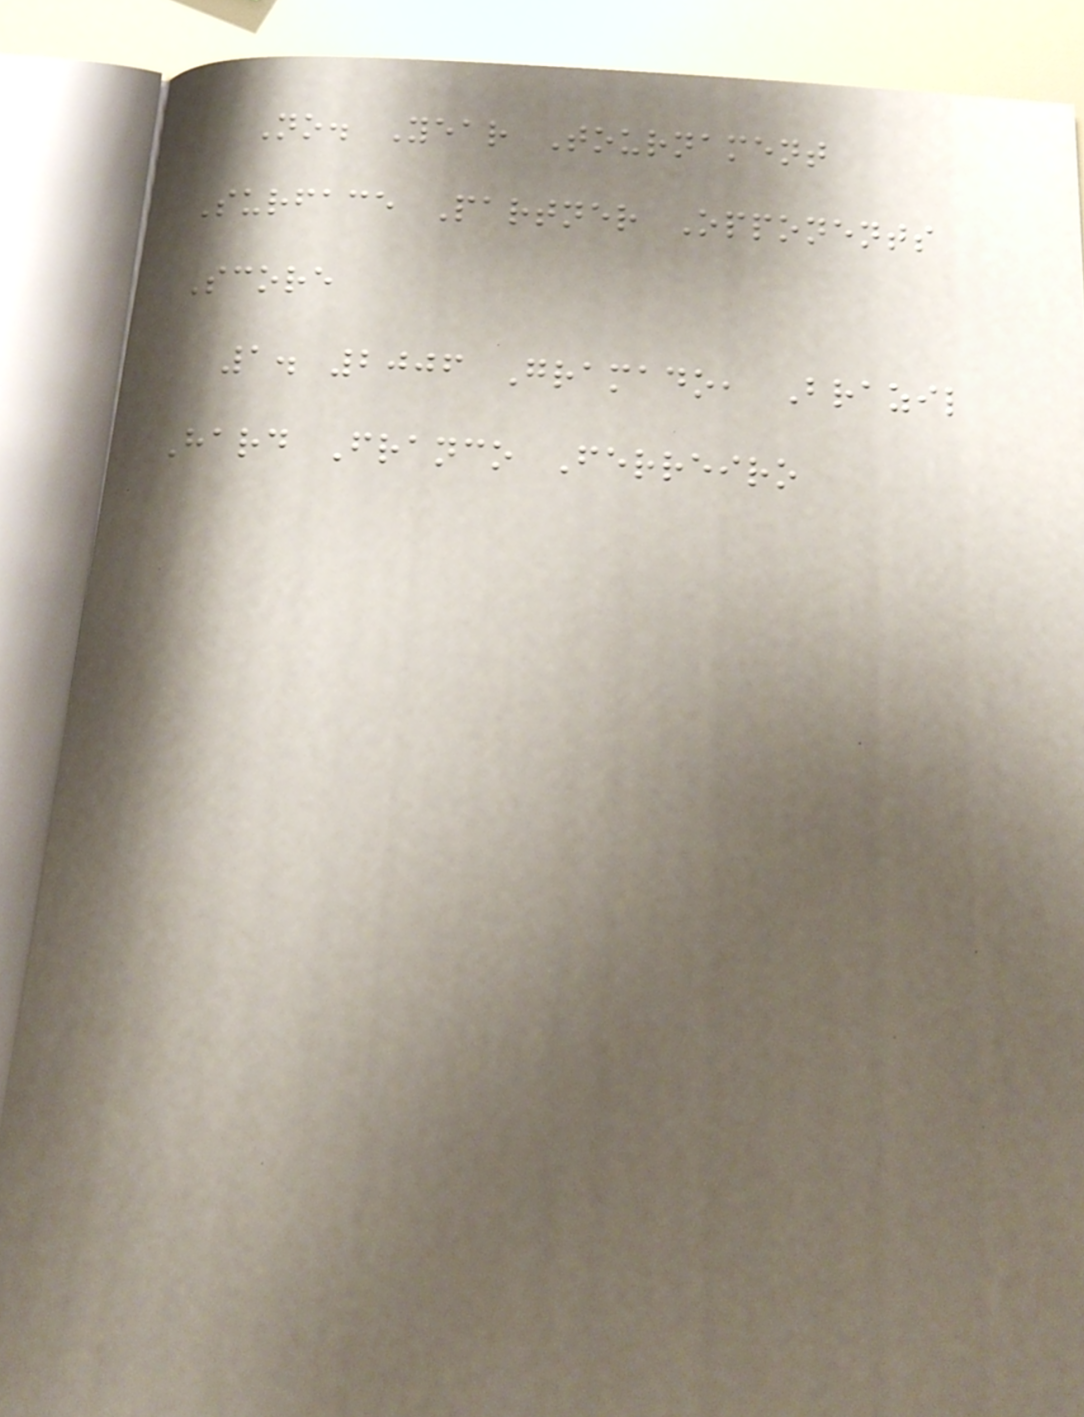No. Year Tournament
Surface Partner Opponents
Score
1. 2006 Gramado, Brazil
Hard Franco Ferreiro
